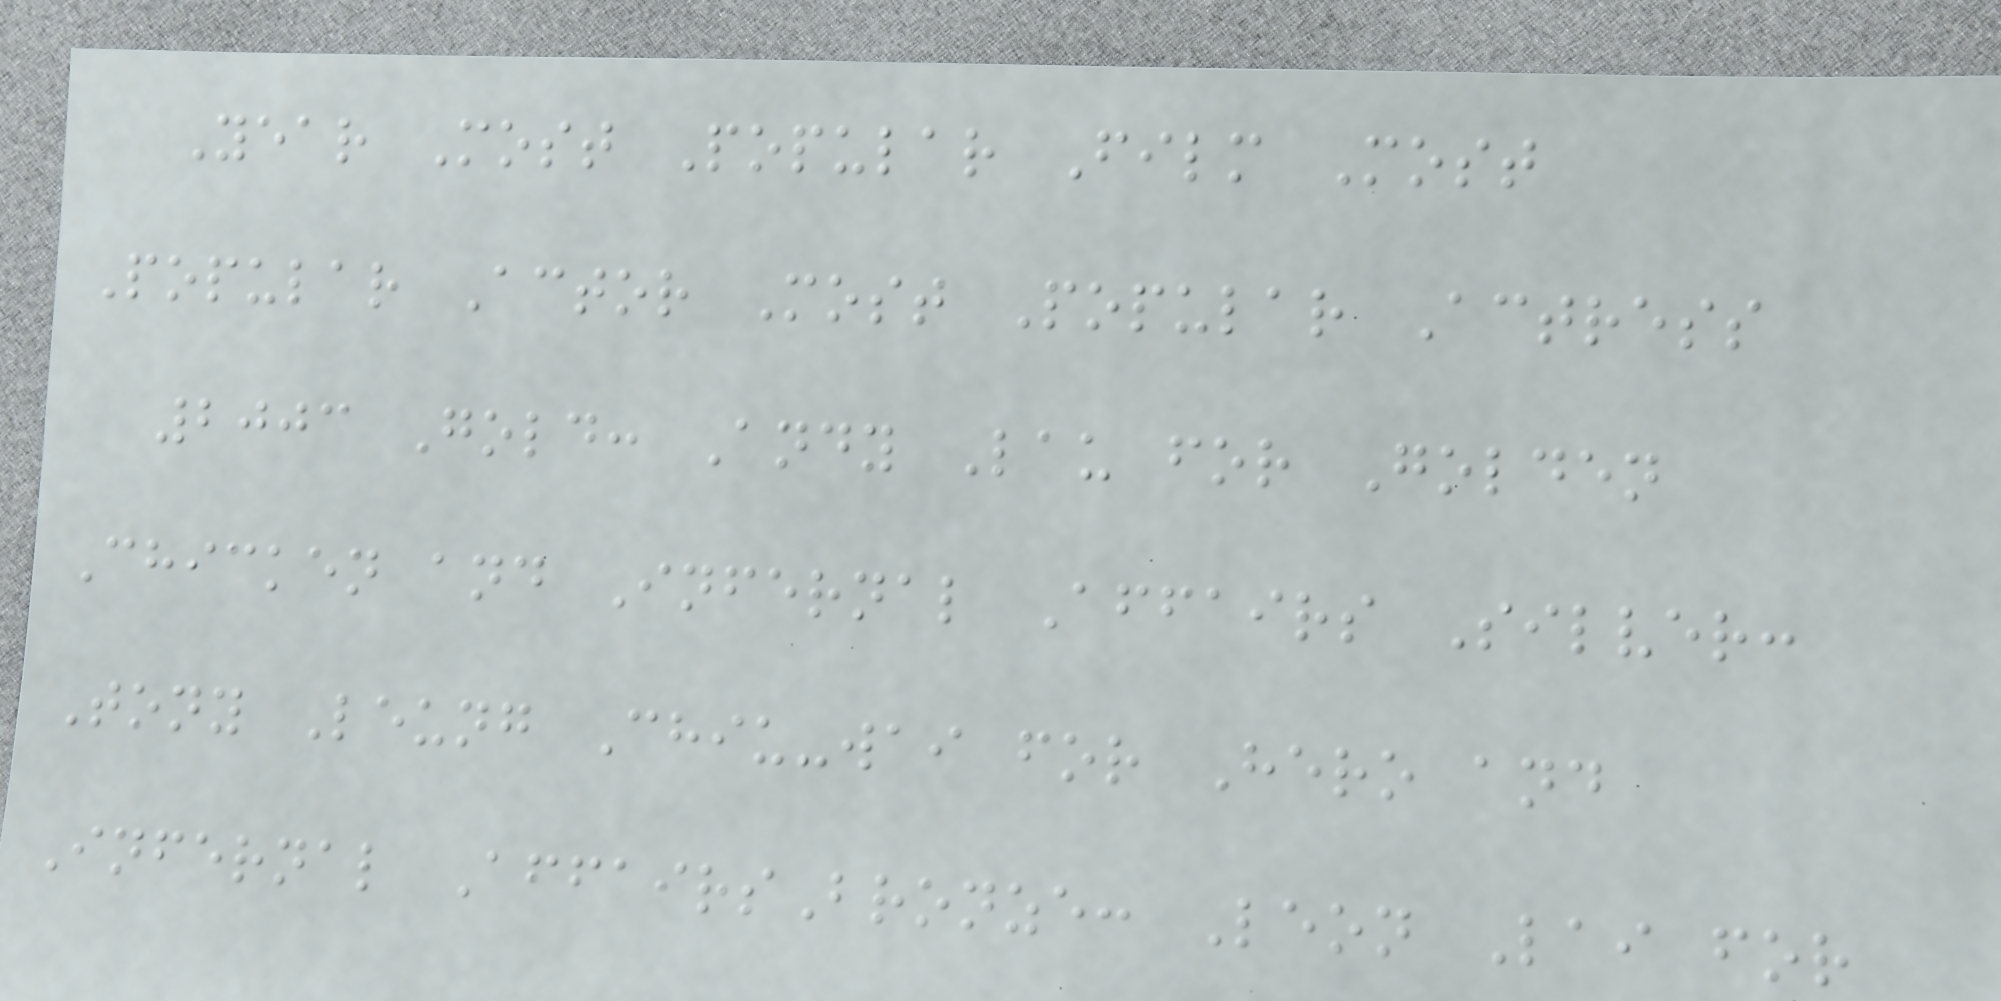Year Most Popular Film Most
Popular Actor Most Popular Actress
2003 Gold: Andy Lau for Golden
Chicken and Infernal Affairs Silver:
Tony Leung Chiu-wai for Hero and
Infernal AffairsBronze: Leon Lai for
